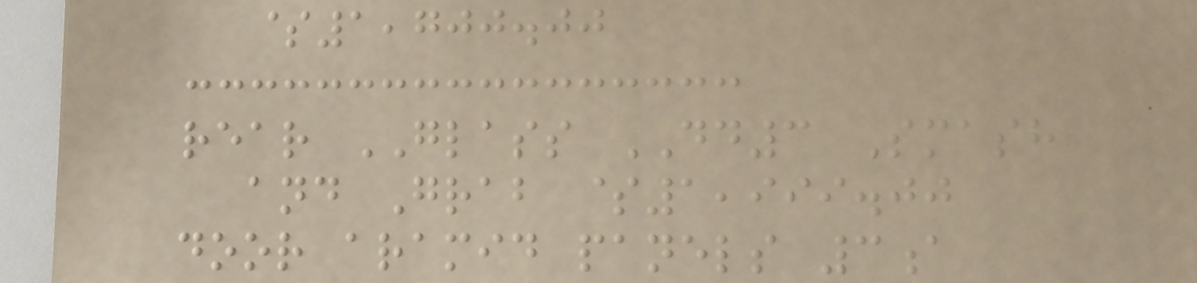$1,700.00
rear GLASS DD3 Smash
and Grab $1,999.00
door aramid panels 3a
